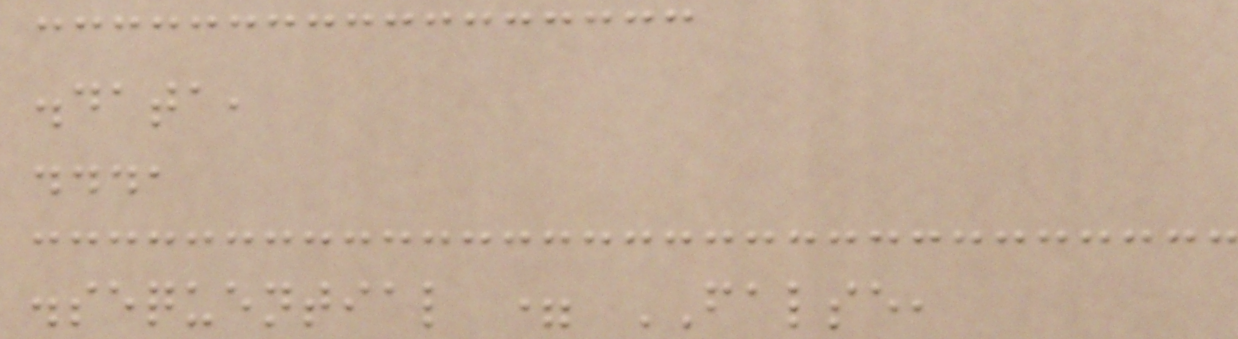.data,
...,
.sequential = FALSE,
